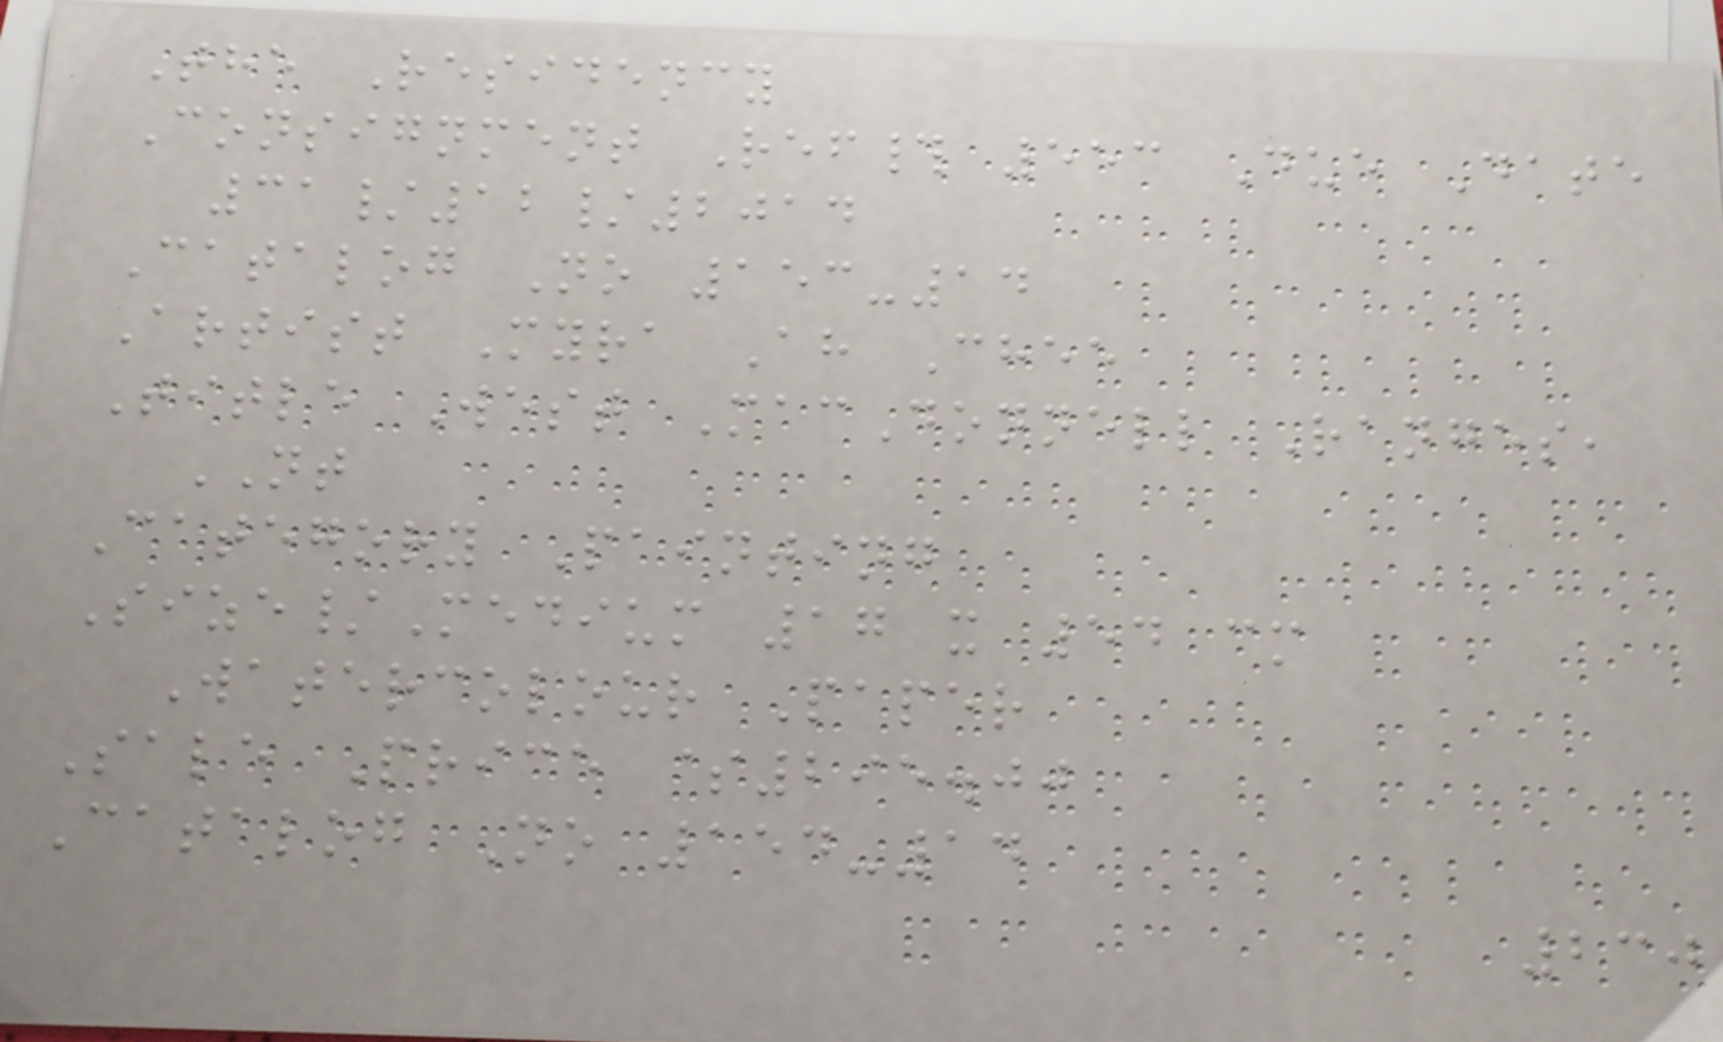The Residency
Consignment Ref# 553 Due Date
31/12/2014
Catalog No 153-14
Artist Myra Ah Chee
Title West MacDonnell Ranges,
NT
Category Painting
Size/Medium 17 x 54 cm
Watercolour Paper
Sale Price $295.00
Catalog No 154-14
230
